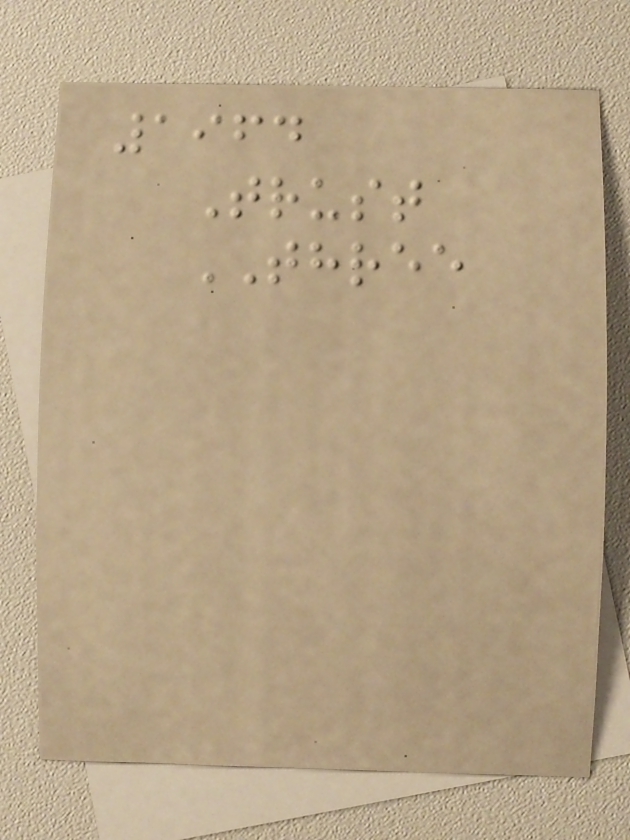1964
Trust
THREE
